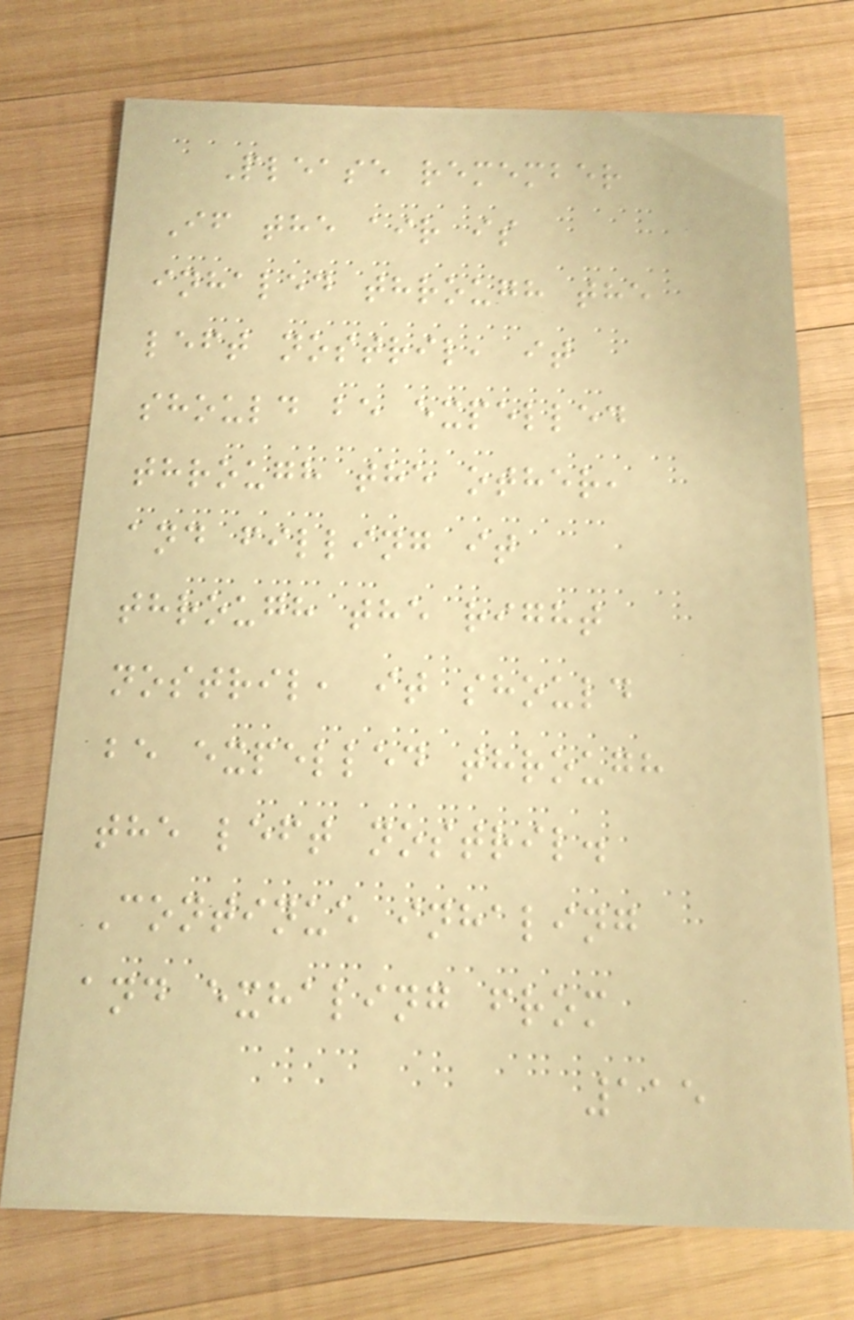Please remember
If the air is
inhaled through the
left nostril, it
should be expelled
through the other,
and filling it
through the right
nostril, it should
be expelled through
the left nostril.
Continue inhaling
and exhaling from
115
